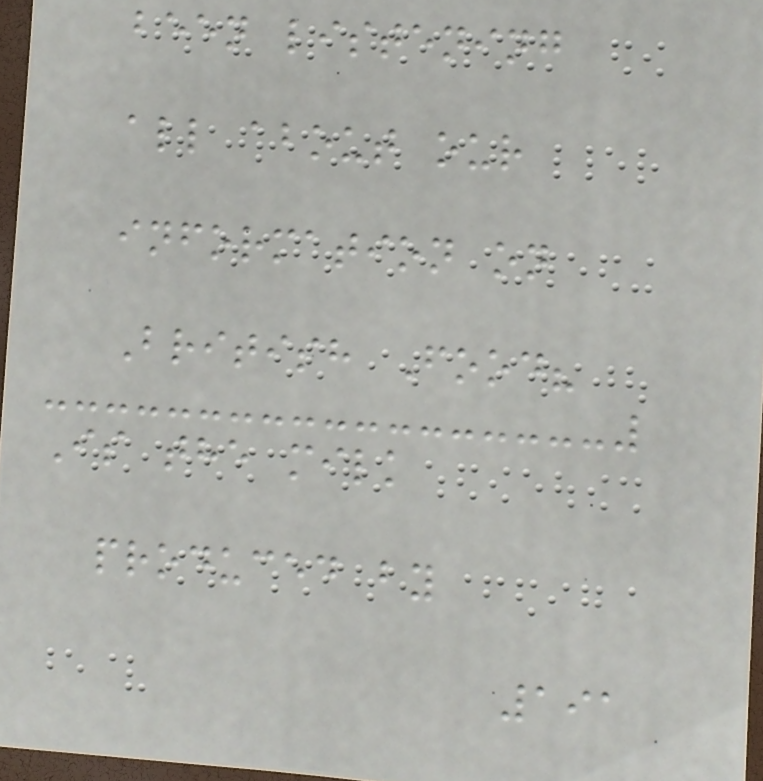been listening
all about our
information on
British Food?
Is the milk
produced by
191
